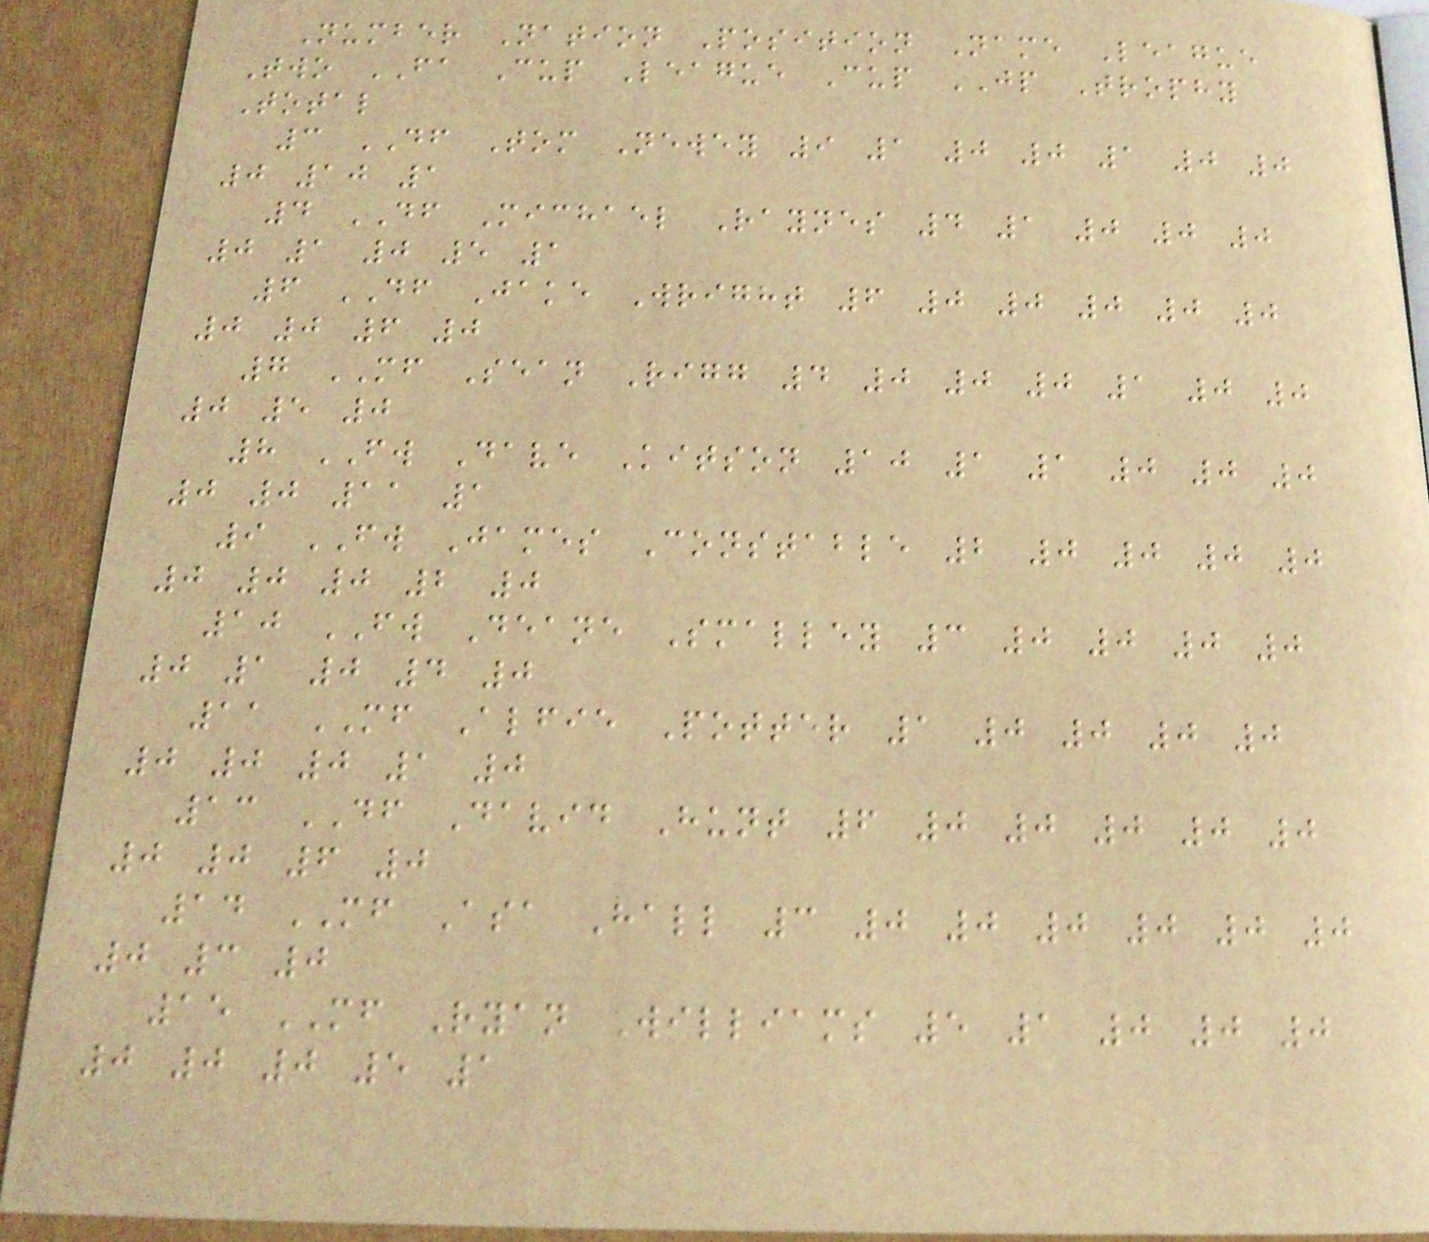Number Nation Position Name League
Two FA Cup League Cup JP Trophy
Total
3 DF Tom Newey 9 1 0 0 1 0 0
0 10 1
4 DF Michael Raynes 4 1 0 0 0
0 1 0 5 1
6 DF Jake Wright 6 0 0 0 0 0
0 0 6 0
7 MF Sean Rigg 4 0 0 0 1 0 0
0 5 0
8 FW Dave Kitson 10 1 1 0 0 0
0 0 11 1
9 FW James Constable 2 0 0 0 0
0 0 0 2 0
10 FW Deane Smalley 3 0 0 0 0
0 1 0 4 0
11 MF Alfie Potter 1 0 0 0 0
0 0 0 1 0
13 DF David Hunt 6 0 0 0 0 0
0 0 6 0
14 MF Asa Hall 3 0 0 0 0 0 0
0 3 0
15 MF Ryan Williams 5 1 0 0 0
0 0 0 5 1
